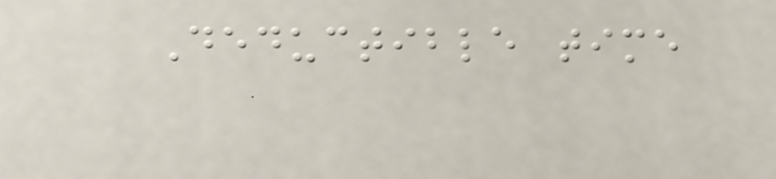Deductible time
